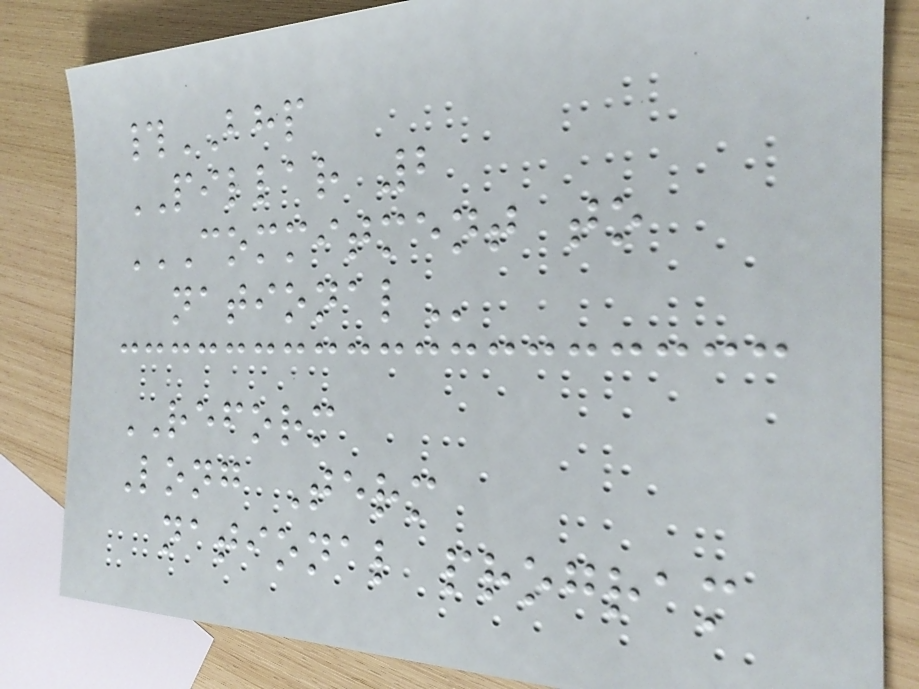#BHP
PILLAR 2
COMMITMENT TO
NATIONAL
REFORM
Long Term
national program
